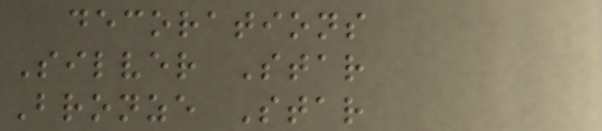decorations
Silver Star
Bronze Star
